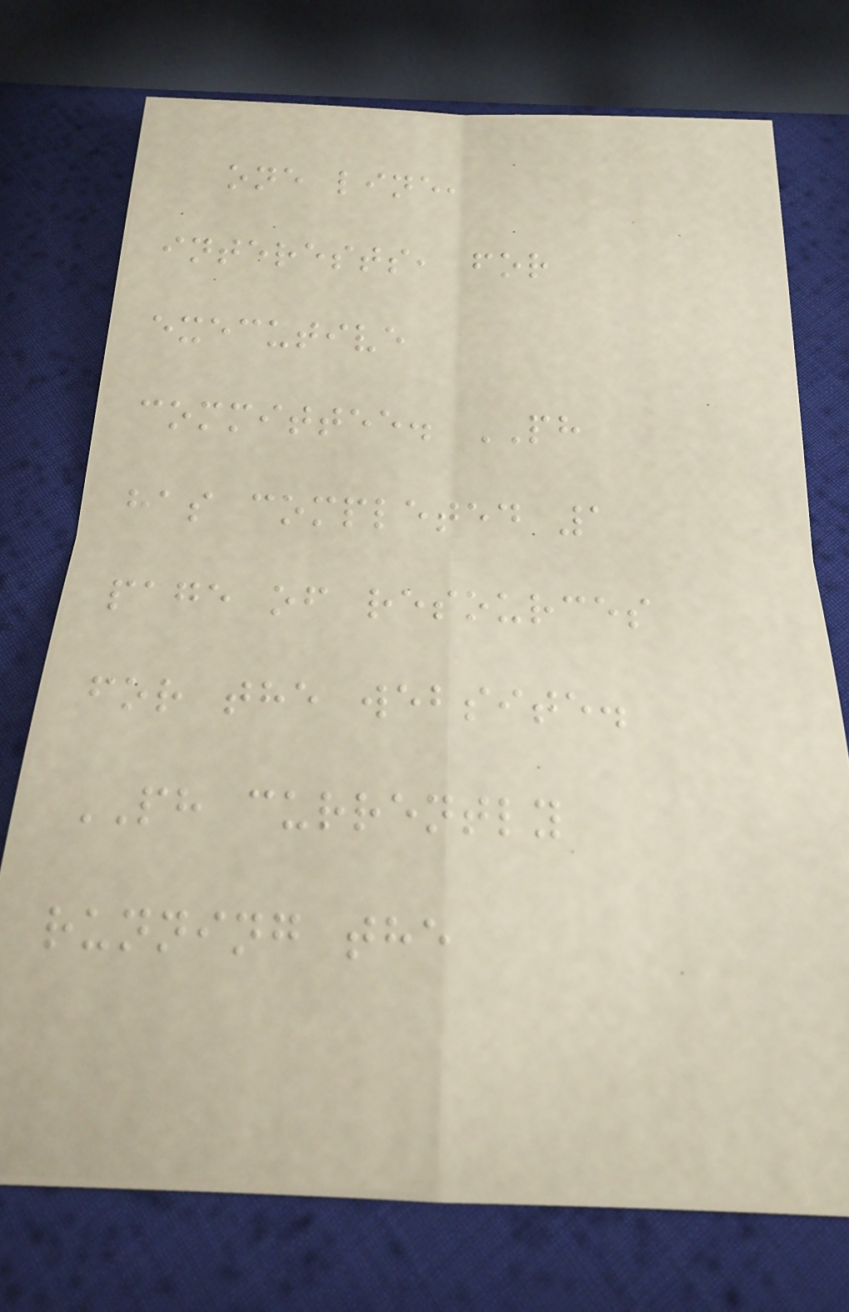one line,
interests, for
executive
committee. PH
has completed 1
page of resources
for the website.
PH currently
running the
